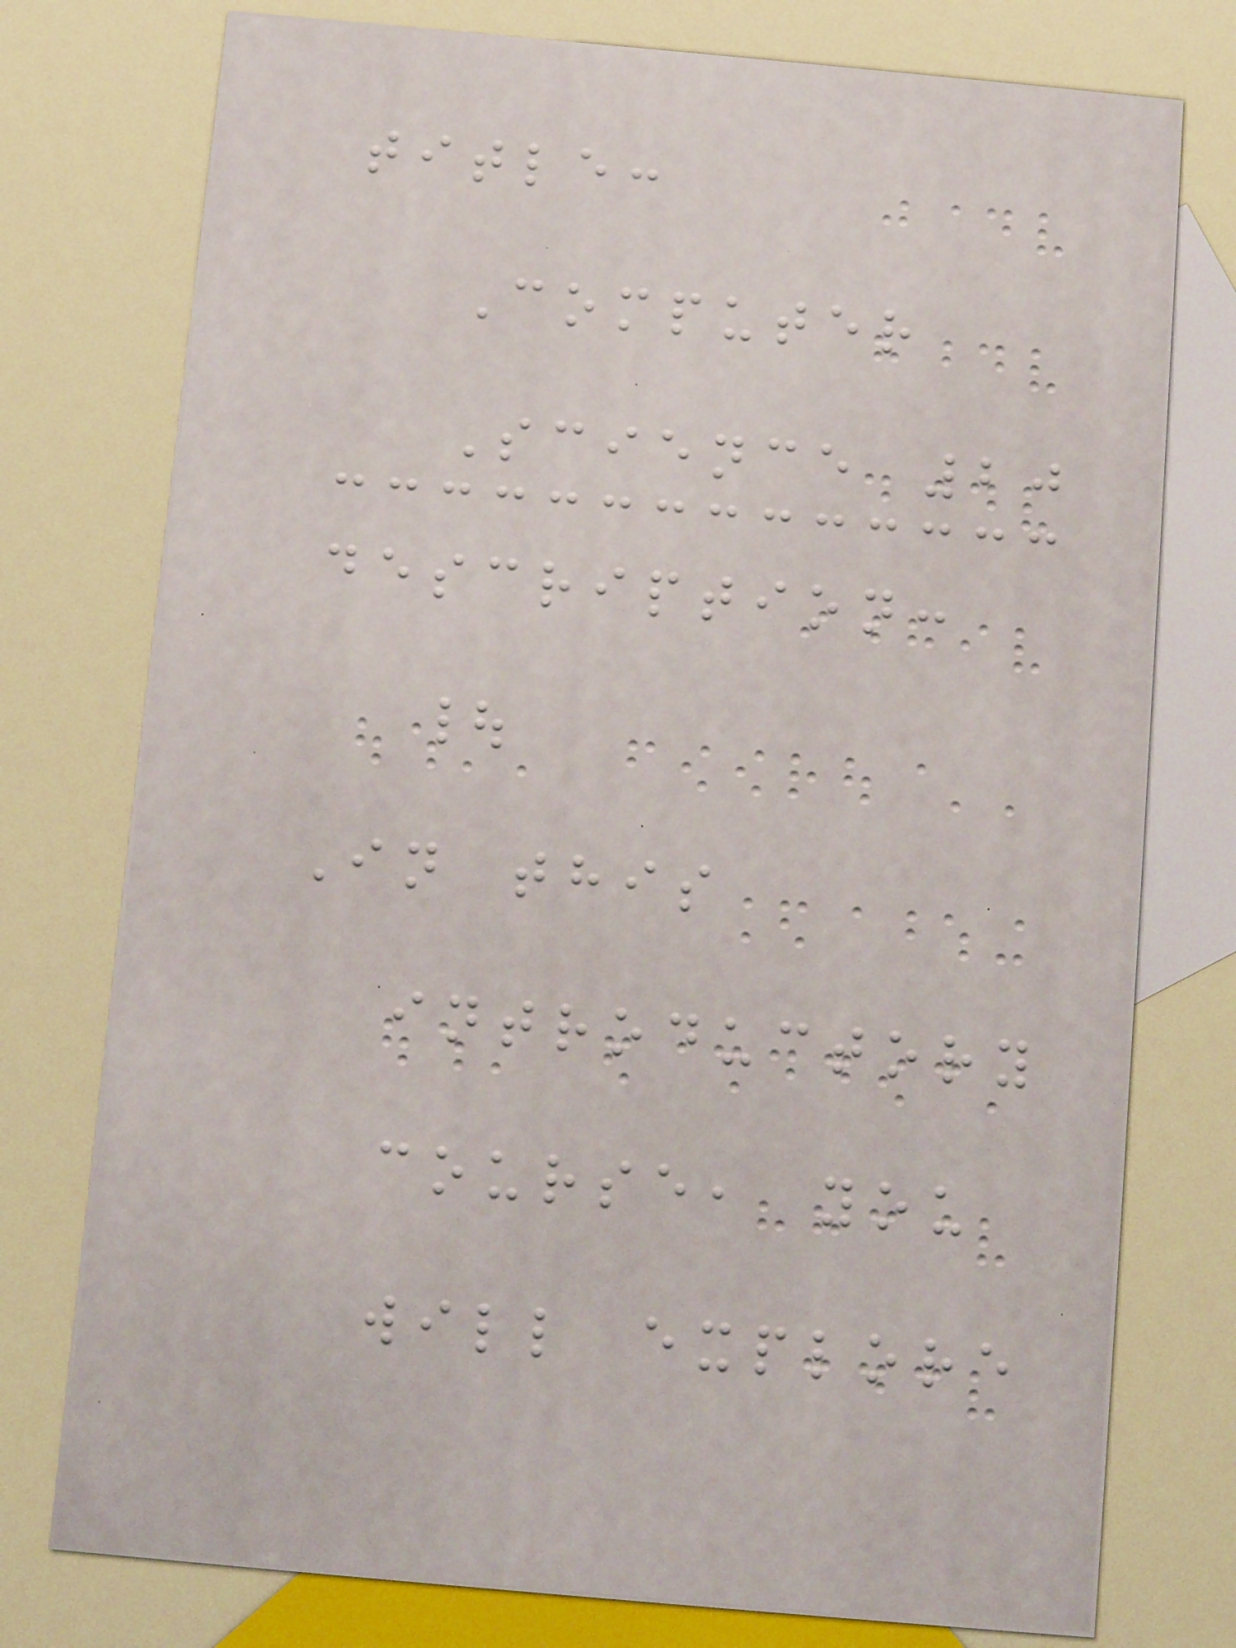title:
Computer
Science 20
description:
|
In this
introductory
course, you
will explore
